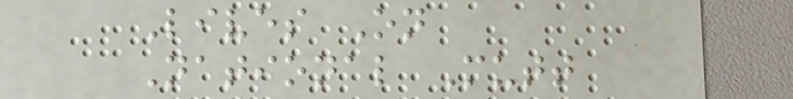Lives On
National Mutt
